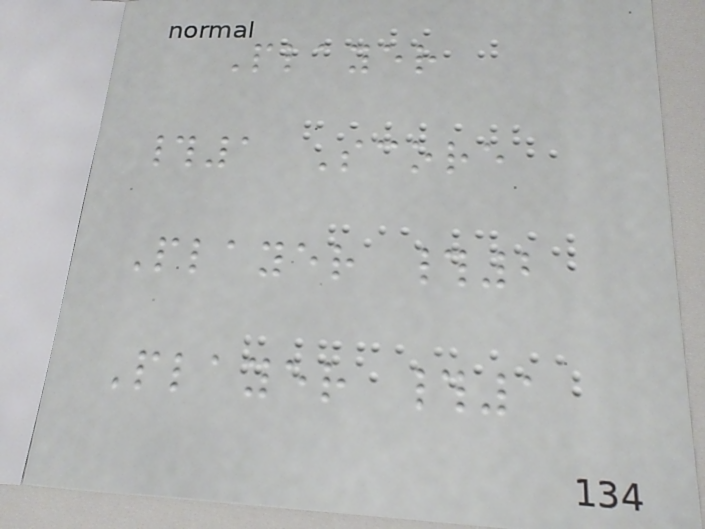Player
#1 Score
Player #2
Player #1
